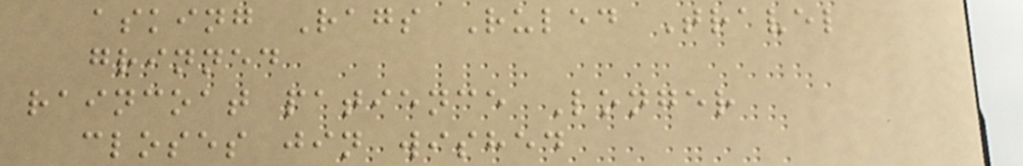asking Rags Ruled Travel
grinned
raincoat patience Longer
closes jin wished
